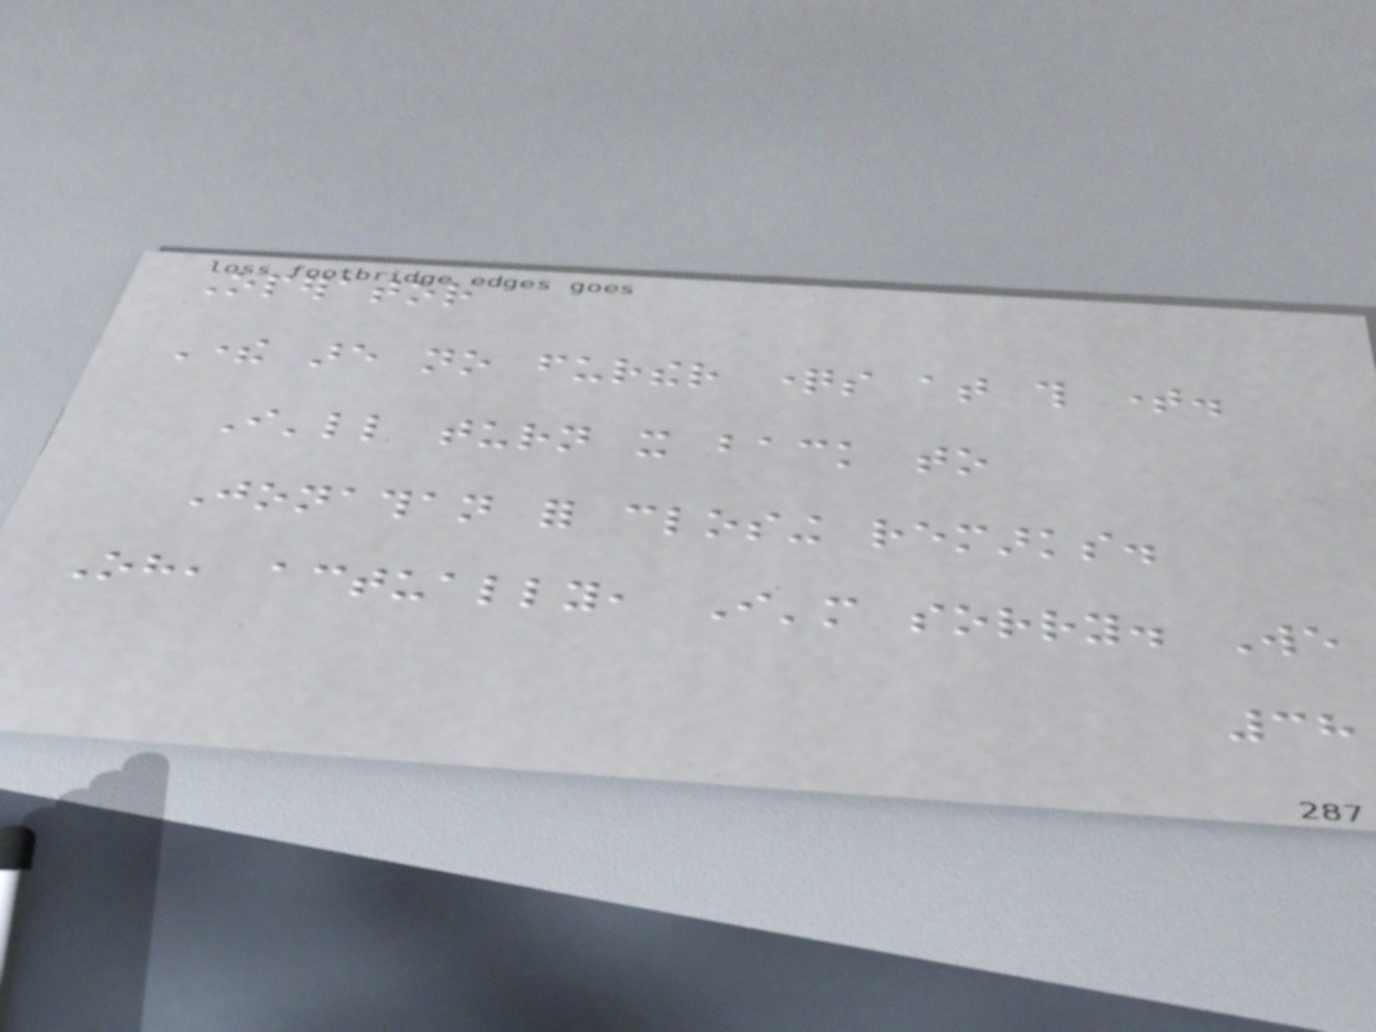Operator
There are no further questions at this time.
I'll turn it back to
Jonathan for closing remarks.
Oh, actually, I'm sorry. We
38
